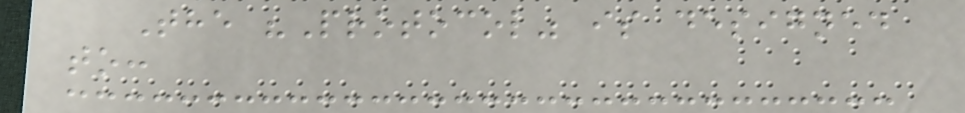The "Protocol" is designed
to:
